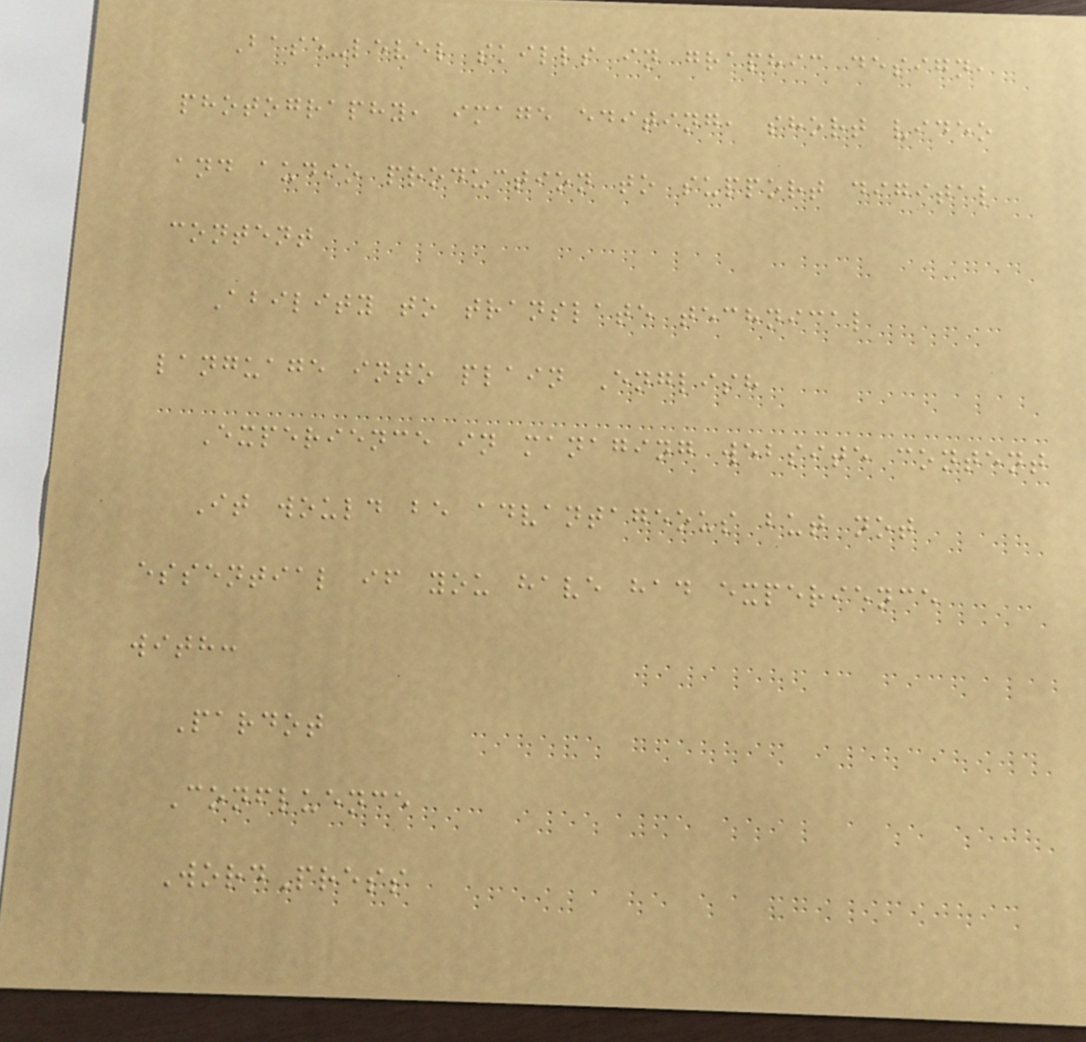Base-level skills in graphic design,
photography, image editing, short video
and audio production to support digital
content
Ability to translate technical
language into plain English
Experience in managing website content
It would be advantageous but not
essential if you have had experience
with:
Pardot
Confluence
WordPress
